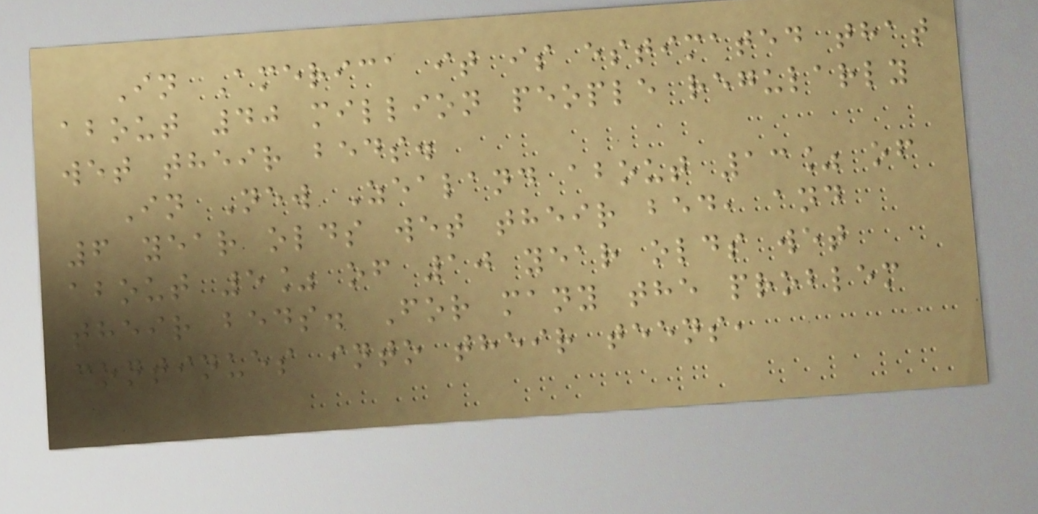In America it is estimated that
about 40 million people regularly
wet their beds.
In New Zealand about 13% of
6 year olds wet their bed, and
about 5% of 10 year olds wet
their beds. For many the problem
continues into their teens,
